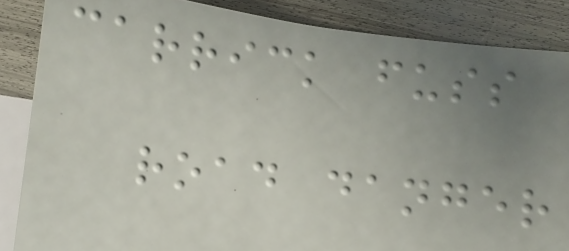carrick fuss
road danger
